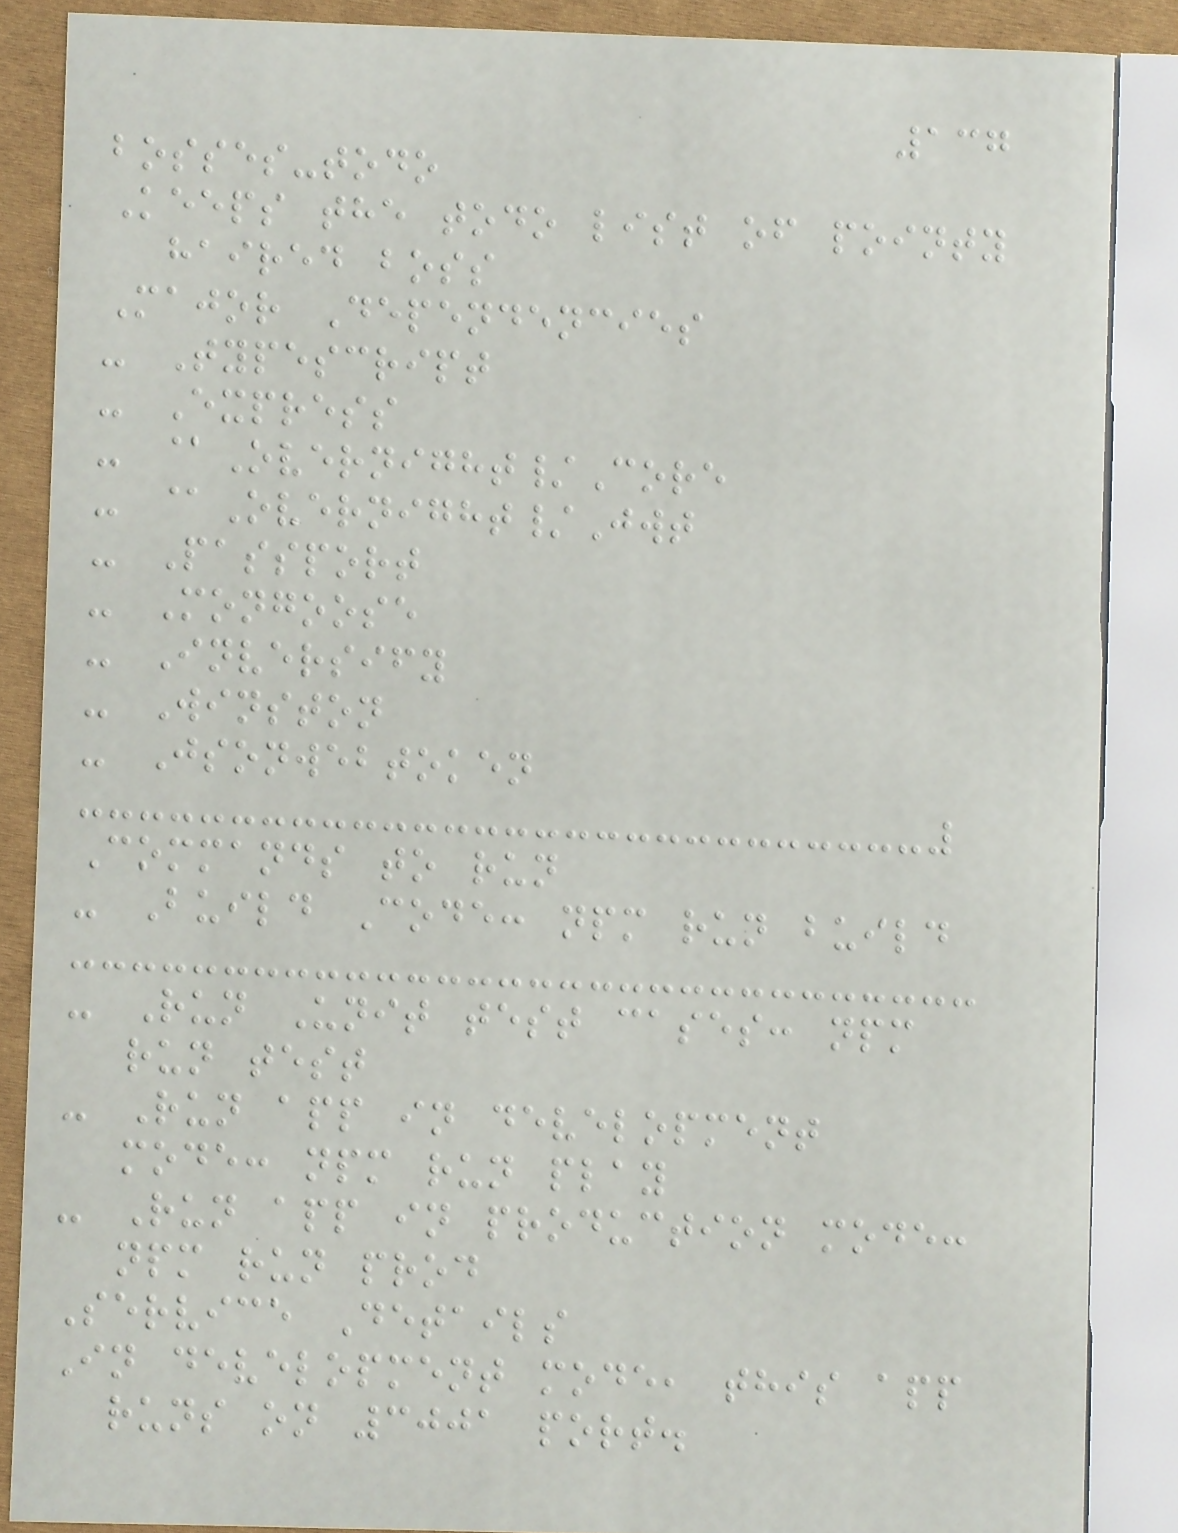137
bosses-todo
Keeps the todo list of pointy
haired boss
Major Dependencies
- Typescript
- Express
- @Overnight/Core
- @Overnight/Jwt
- Passport
- Mongoose
- Inversify
- Winston
- Jsonwebtoken
Commands to run
- Build Code: npm run build
- Run Unit test cases: npm
run test
- Run app in development
mode: npm run play
- Run app in production mode:
npm run prod
Service Details
In development mode, this app
runs on 3001 port.
